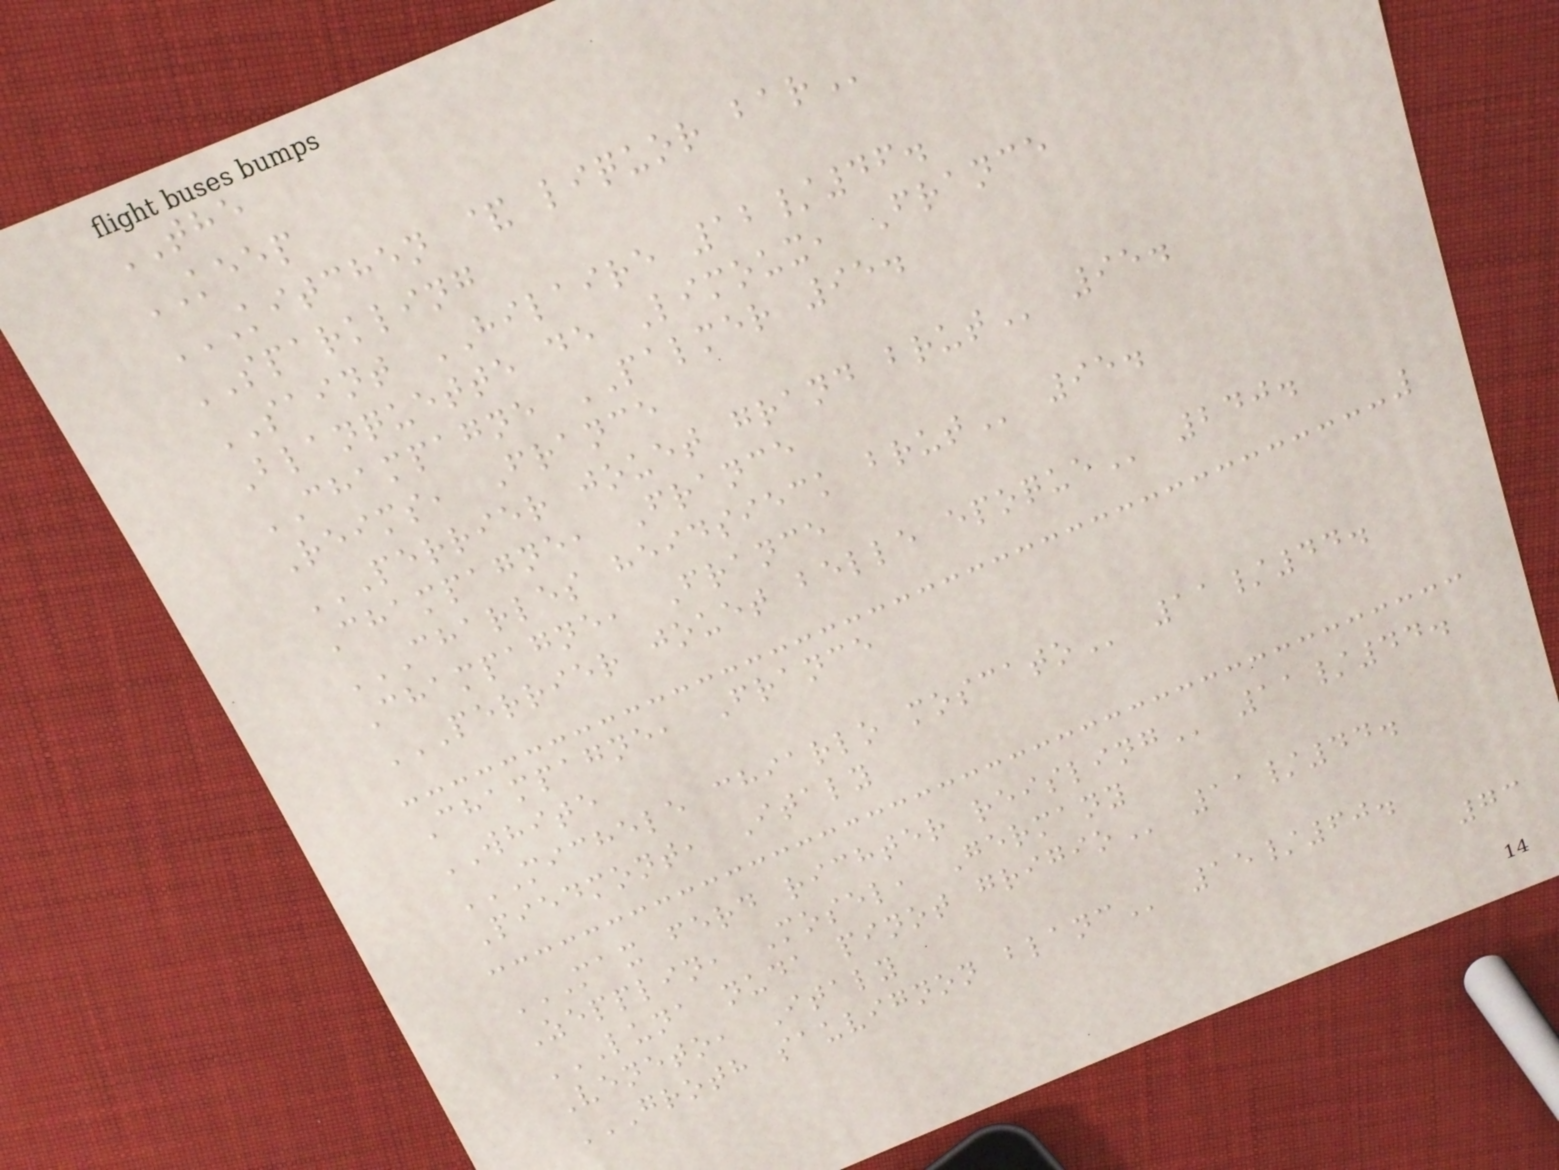THE
KEEP
KITCHEN & LIQUOR BAR
SPARKLING
SAINT HILAIRE 12/46.
Blanquette de Limoux, France
CHAMPAGNE PALMER 95.
Reims, France
PERRIER JOUET GRAND BRUT 95.
Champagne, France
CHARLES HEIDSIECK BRUT 95.
Champagne, France
PERRIER JOUET BELLE EPOQUE 240.
Champagne, France
WHITE
MICHELE CHIARLO MOSCATO 11/44.
Piedmont, Italy
MAX FERD RICHTER REISLING 11/44.
Zepplin, Mosel, Germany
LUNA NUDA PINOT GRIGIO 11/44.
Veneto, Italy
GROTH SAUVIGNON BLANC 15/60.
73
